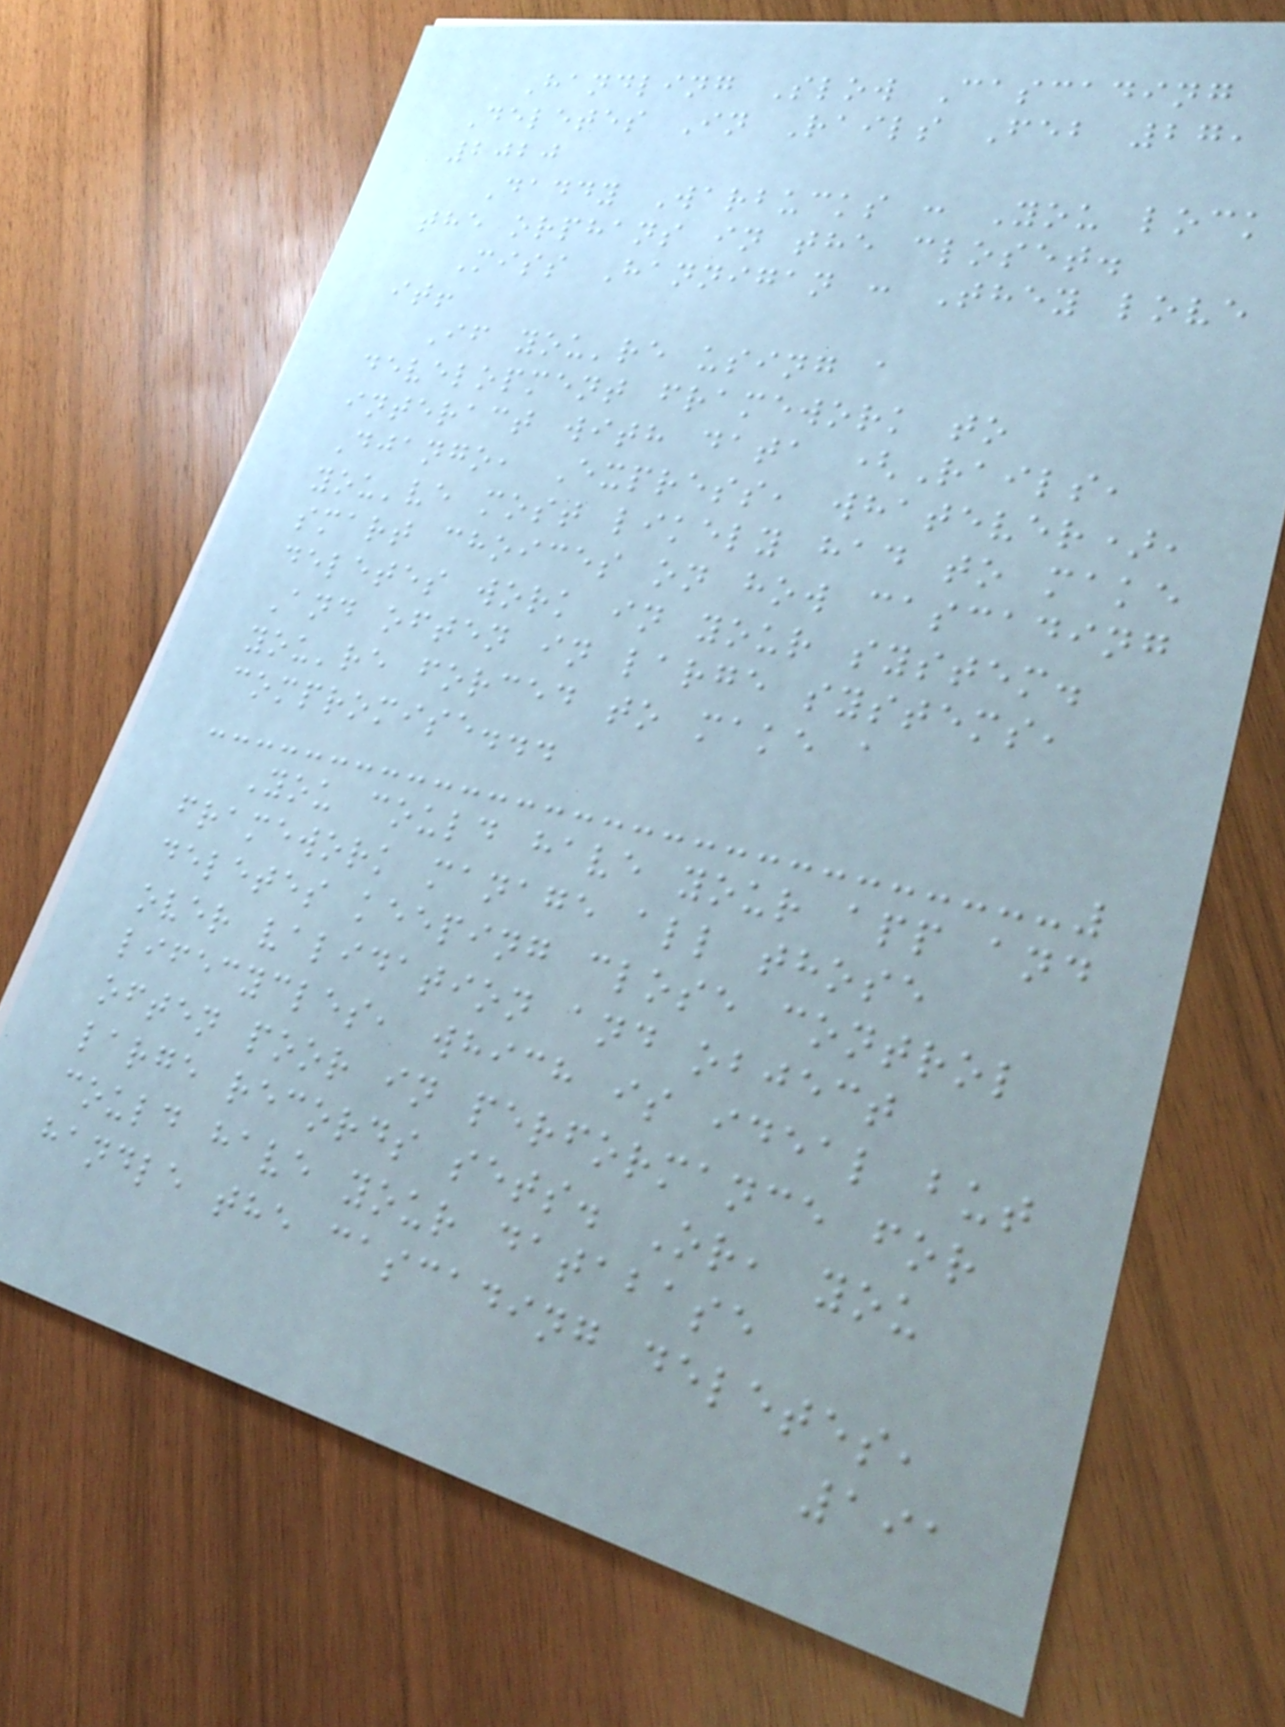Handling Slow Cascading
Deletes In Rails Feb 27,
2020
Daddy Warbucks : You lock
the orphans in the closet.
Miss Hannigan : They love
it!
If you're using a
development framework to
interact with data (Rails,
Django, Express, whatever),
you've most likely had to make
smart choices on how cascading
deletes work in your system.
And often in large systems,
you're forced to make a
compromise...
You could have your app and
framework manage all those
deletes keeping close control
over validation and object
lifecycles, which is ideal but
often poor in performance for
large records sets. Or, you
could have your database
handle the cascading deletes,
191
